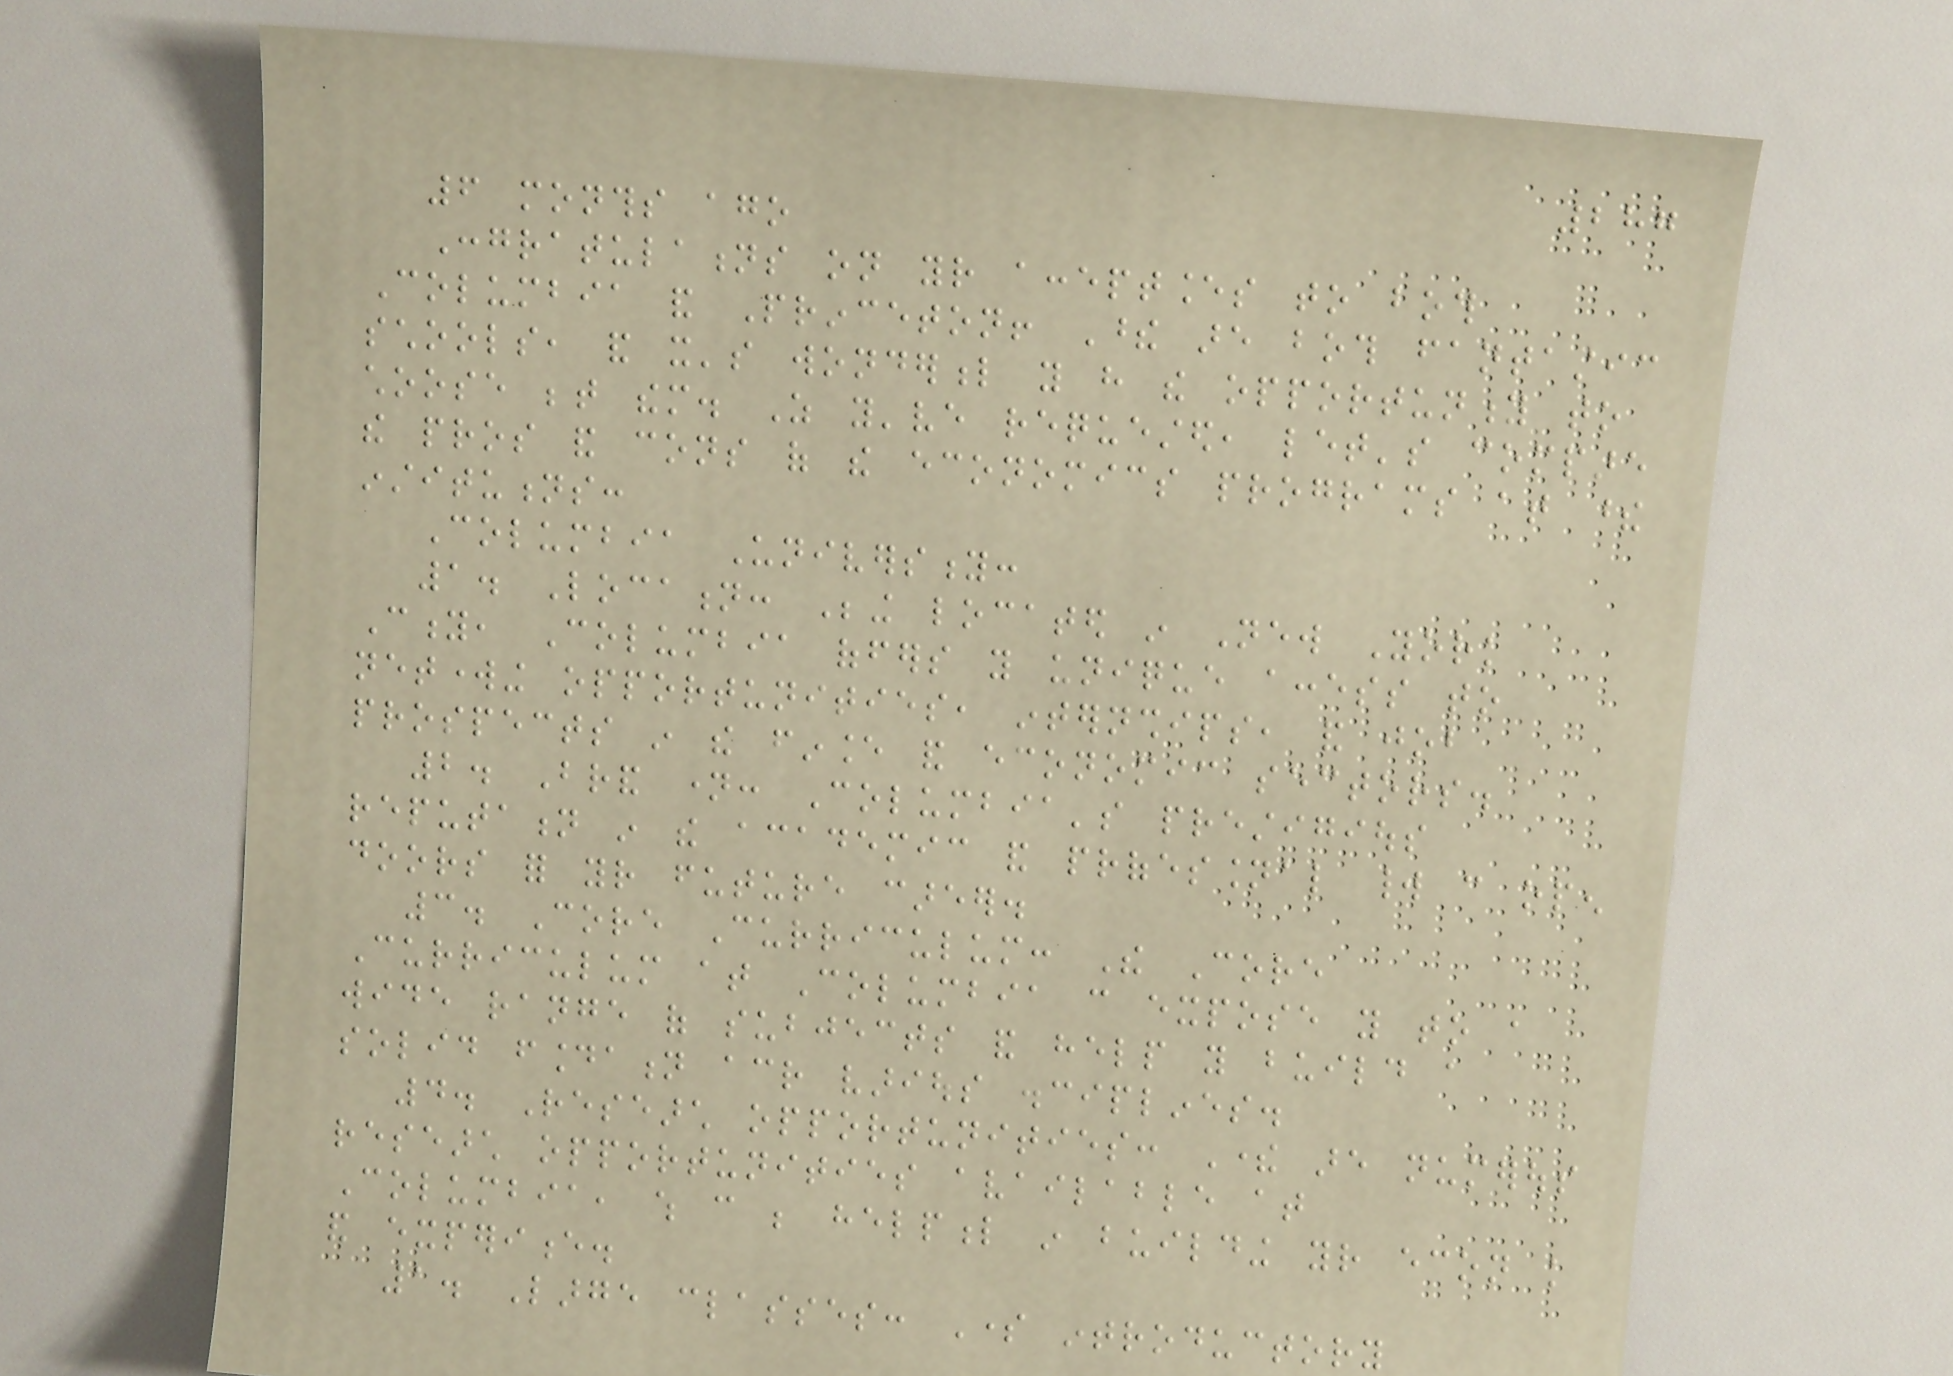287
6 months ago
Congratulations on your acceptances to both
Columbia and Princeton! These are both fantastic
schools, and it's wonderful you have the opportunity to
choose between them. As you've requested, let's compare
the pros and cons of the economics programs at these
institutions:
Columbia University:
1. Location: Being located in New York
City, Columbia offers you unique access to
networking opportunities, internships, and job
prospects in the finance and economic sectors.
2. Brand name: Columbia's prestigious
reputation in the academic and professional world can open
doors for your future career.
3. Core Curriculum: The Core
Curriculum at Columbia can expose you to a
wide range of subjects and help you build a
solid foundation across various disciplines.
4. Research opportunities: There are numerous
research opportunities available at
Columbia, which can be helpful in building your econ knowledge
and experience.
1. Large classes: Some introductory
